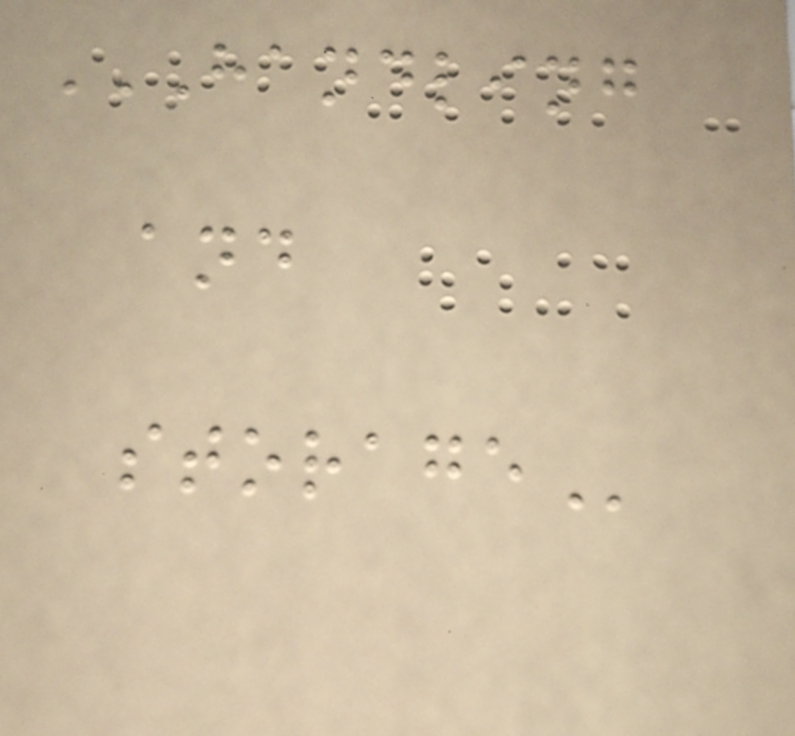HANDLING
AND
STORAGE
